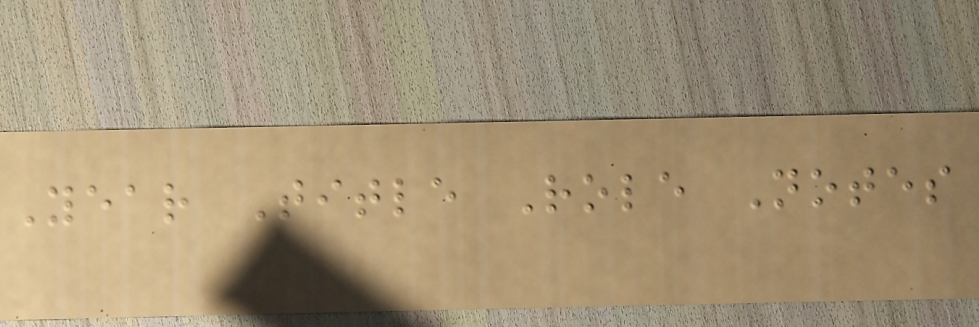Year Title Role Notes
